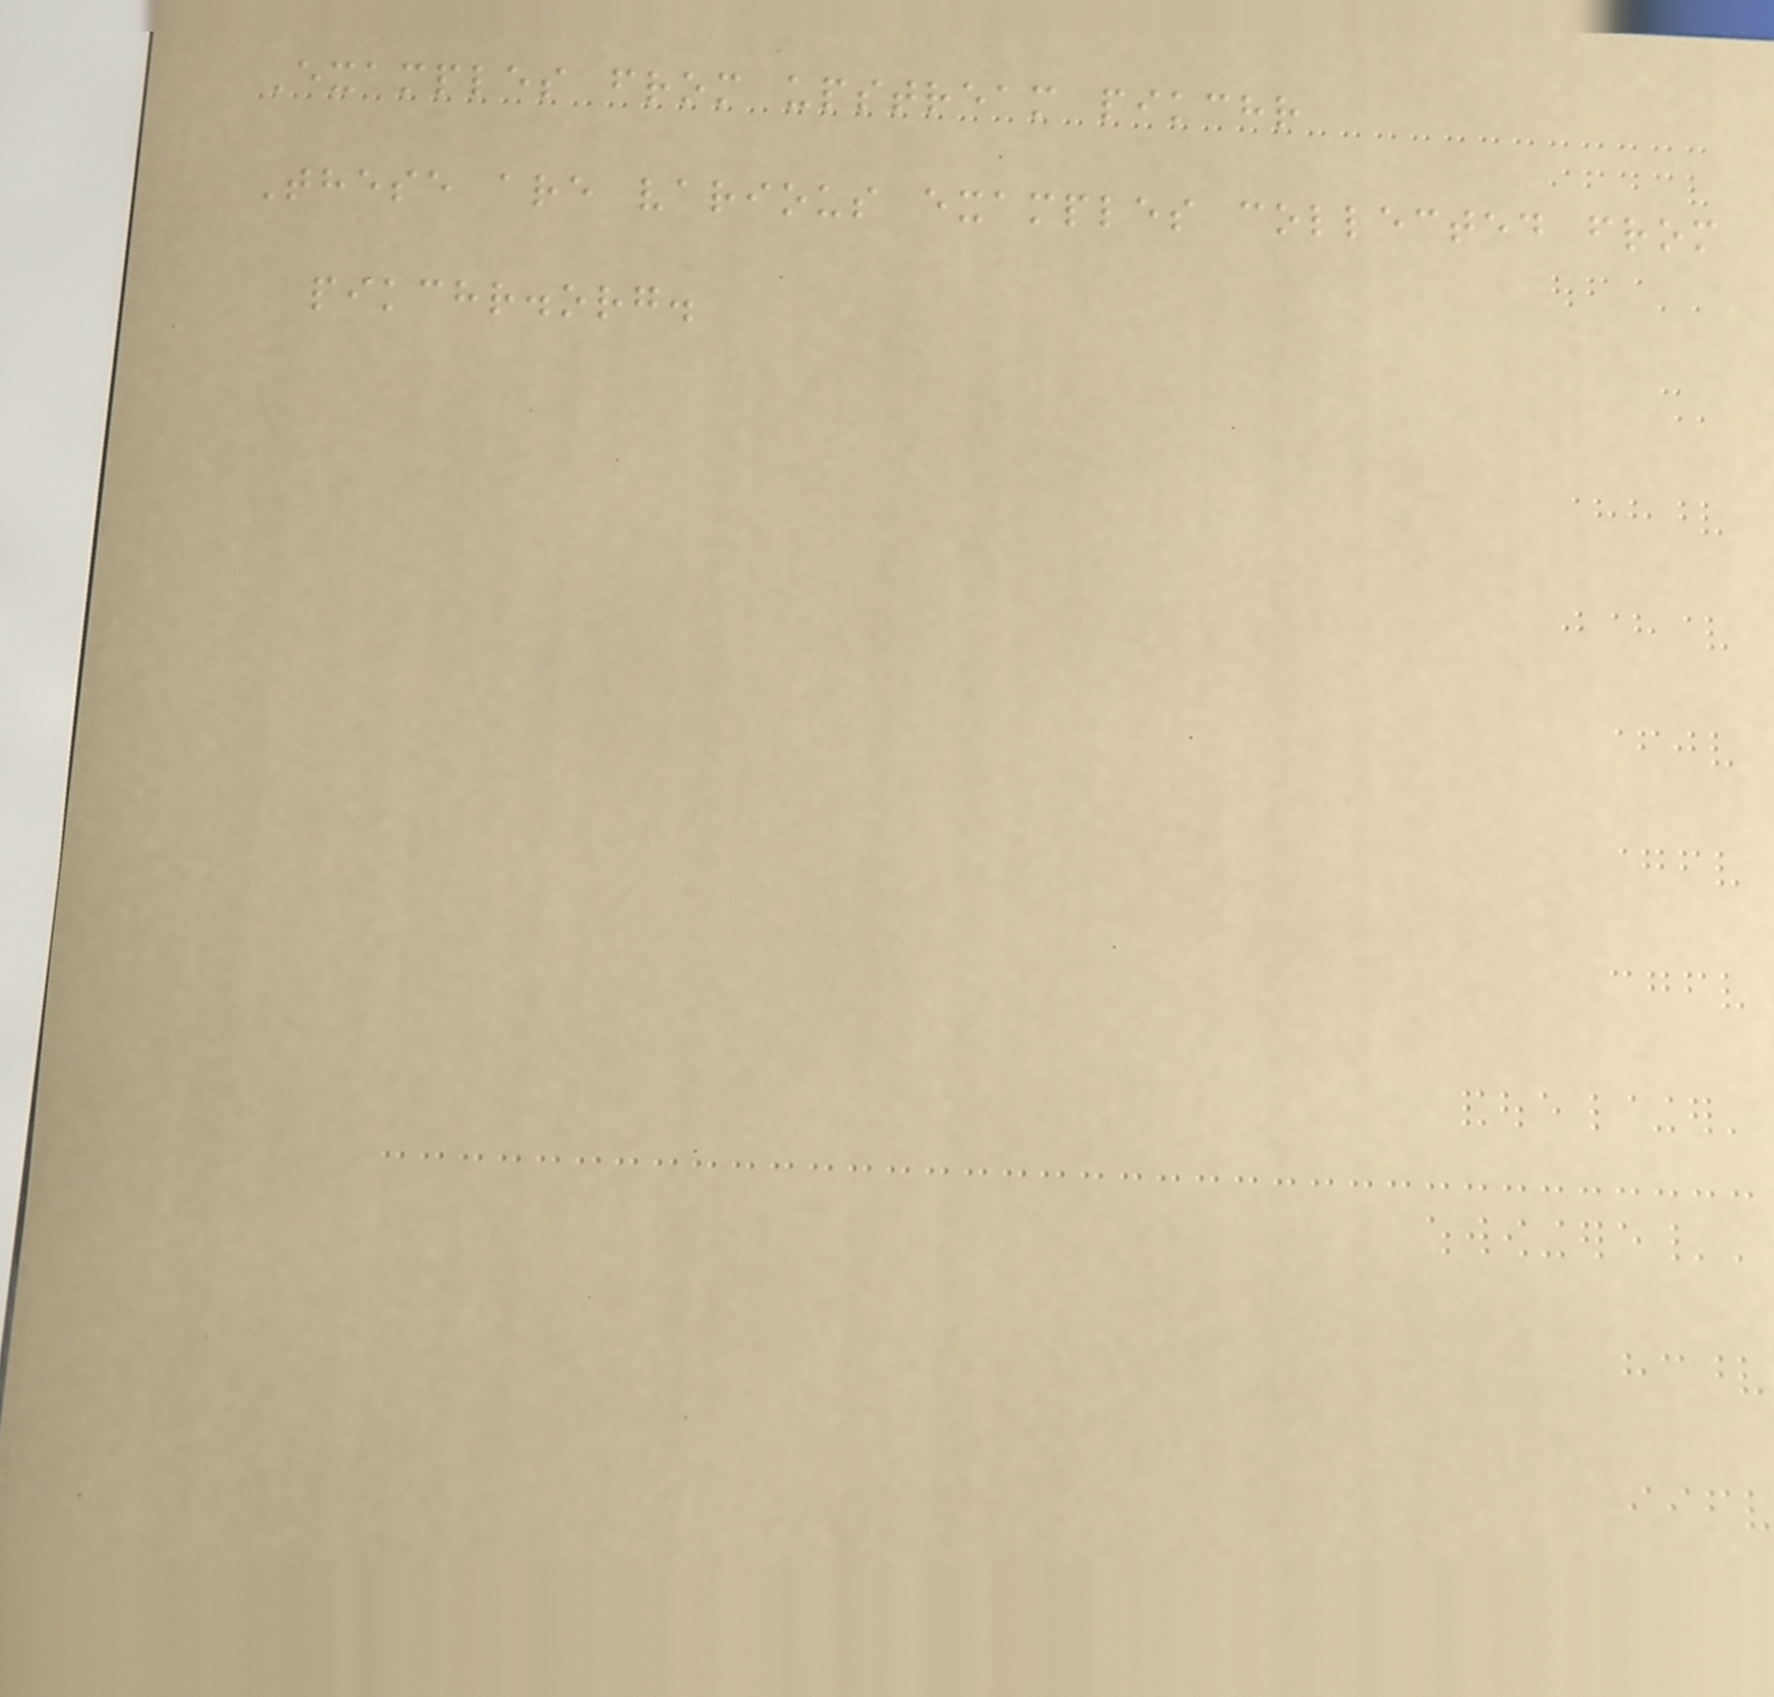Examples from upstream pikchr
These are various examples collected from
pikchr.org.
